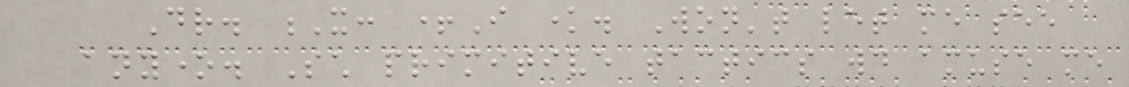Dr. X: +I know. Won't let me see
anyone. Such primitive tactics would amuse me
